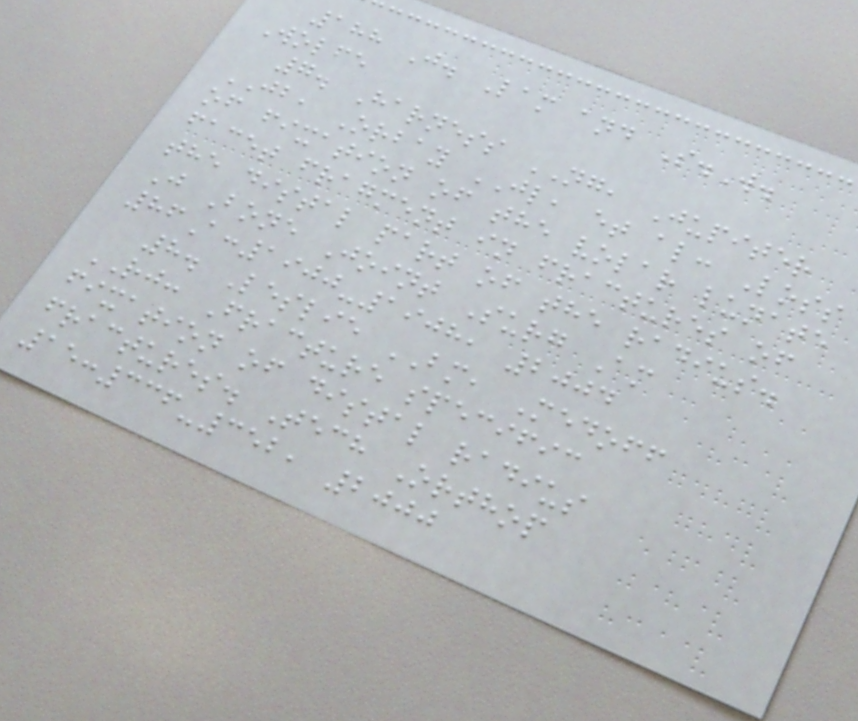188 J. Lam and S.W.
Wolfe
7. Harness NG, Jupiter
JB, Orbay JL, et al: Loss
of fixation of the volar lunate
facet fragment in fractures of
the distal part of the radius.
J Bone Joint Surg Am
86A:1900-1908, 2004
8. Leslie BM, Medoff
RJ: Fracture specific
fixation of distal radius
fractures. Tech Orthop
15:336-352, 2000
